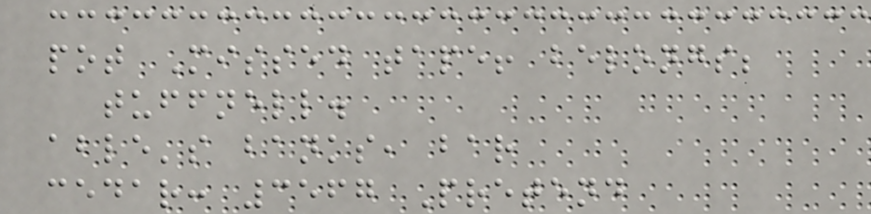pot Missed tape! belongs;
tuffnell.
able's banks, bar
cedar: 3567 Pretend
